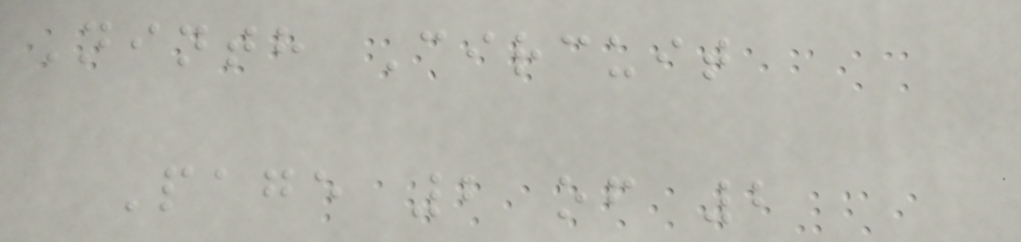Ninth Circuit
Page 2 of 2
